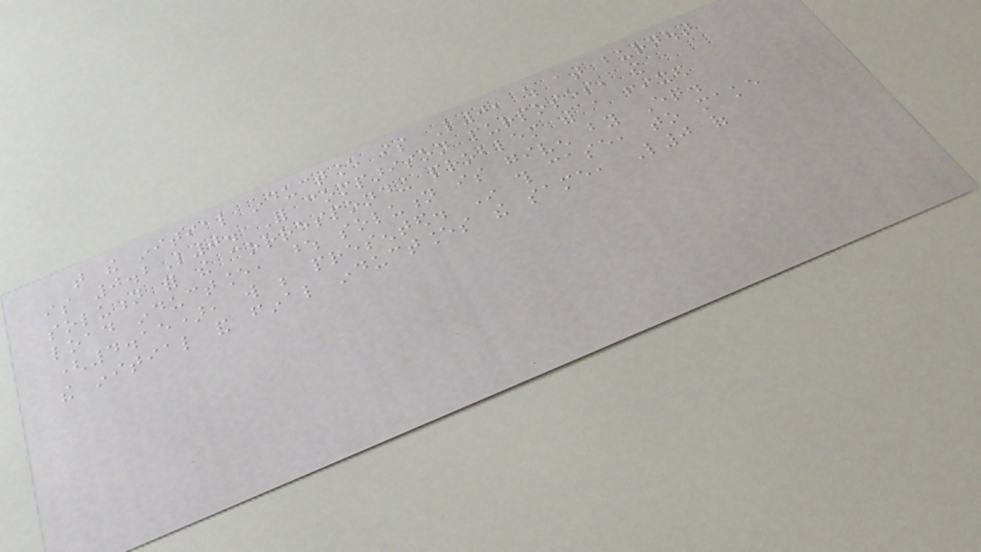that the initial inductance is L0, which at burnout
is 0.2L0. For comparison purposes, the
solution for the corresponding problem with a fixed
load inductance, whose solution is given by Eq.
(4.15), will be presented. In this case, to make
the initial and final inductances the same, L0 of
